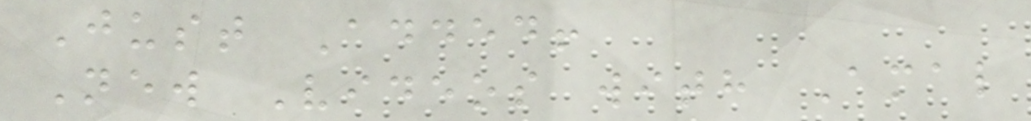Just Added!
New Videos with Amal
